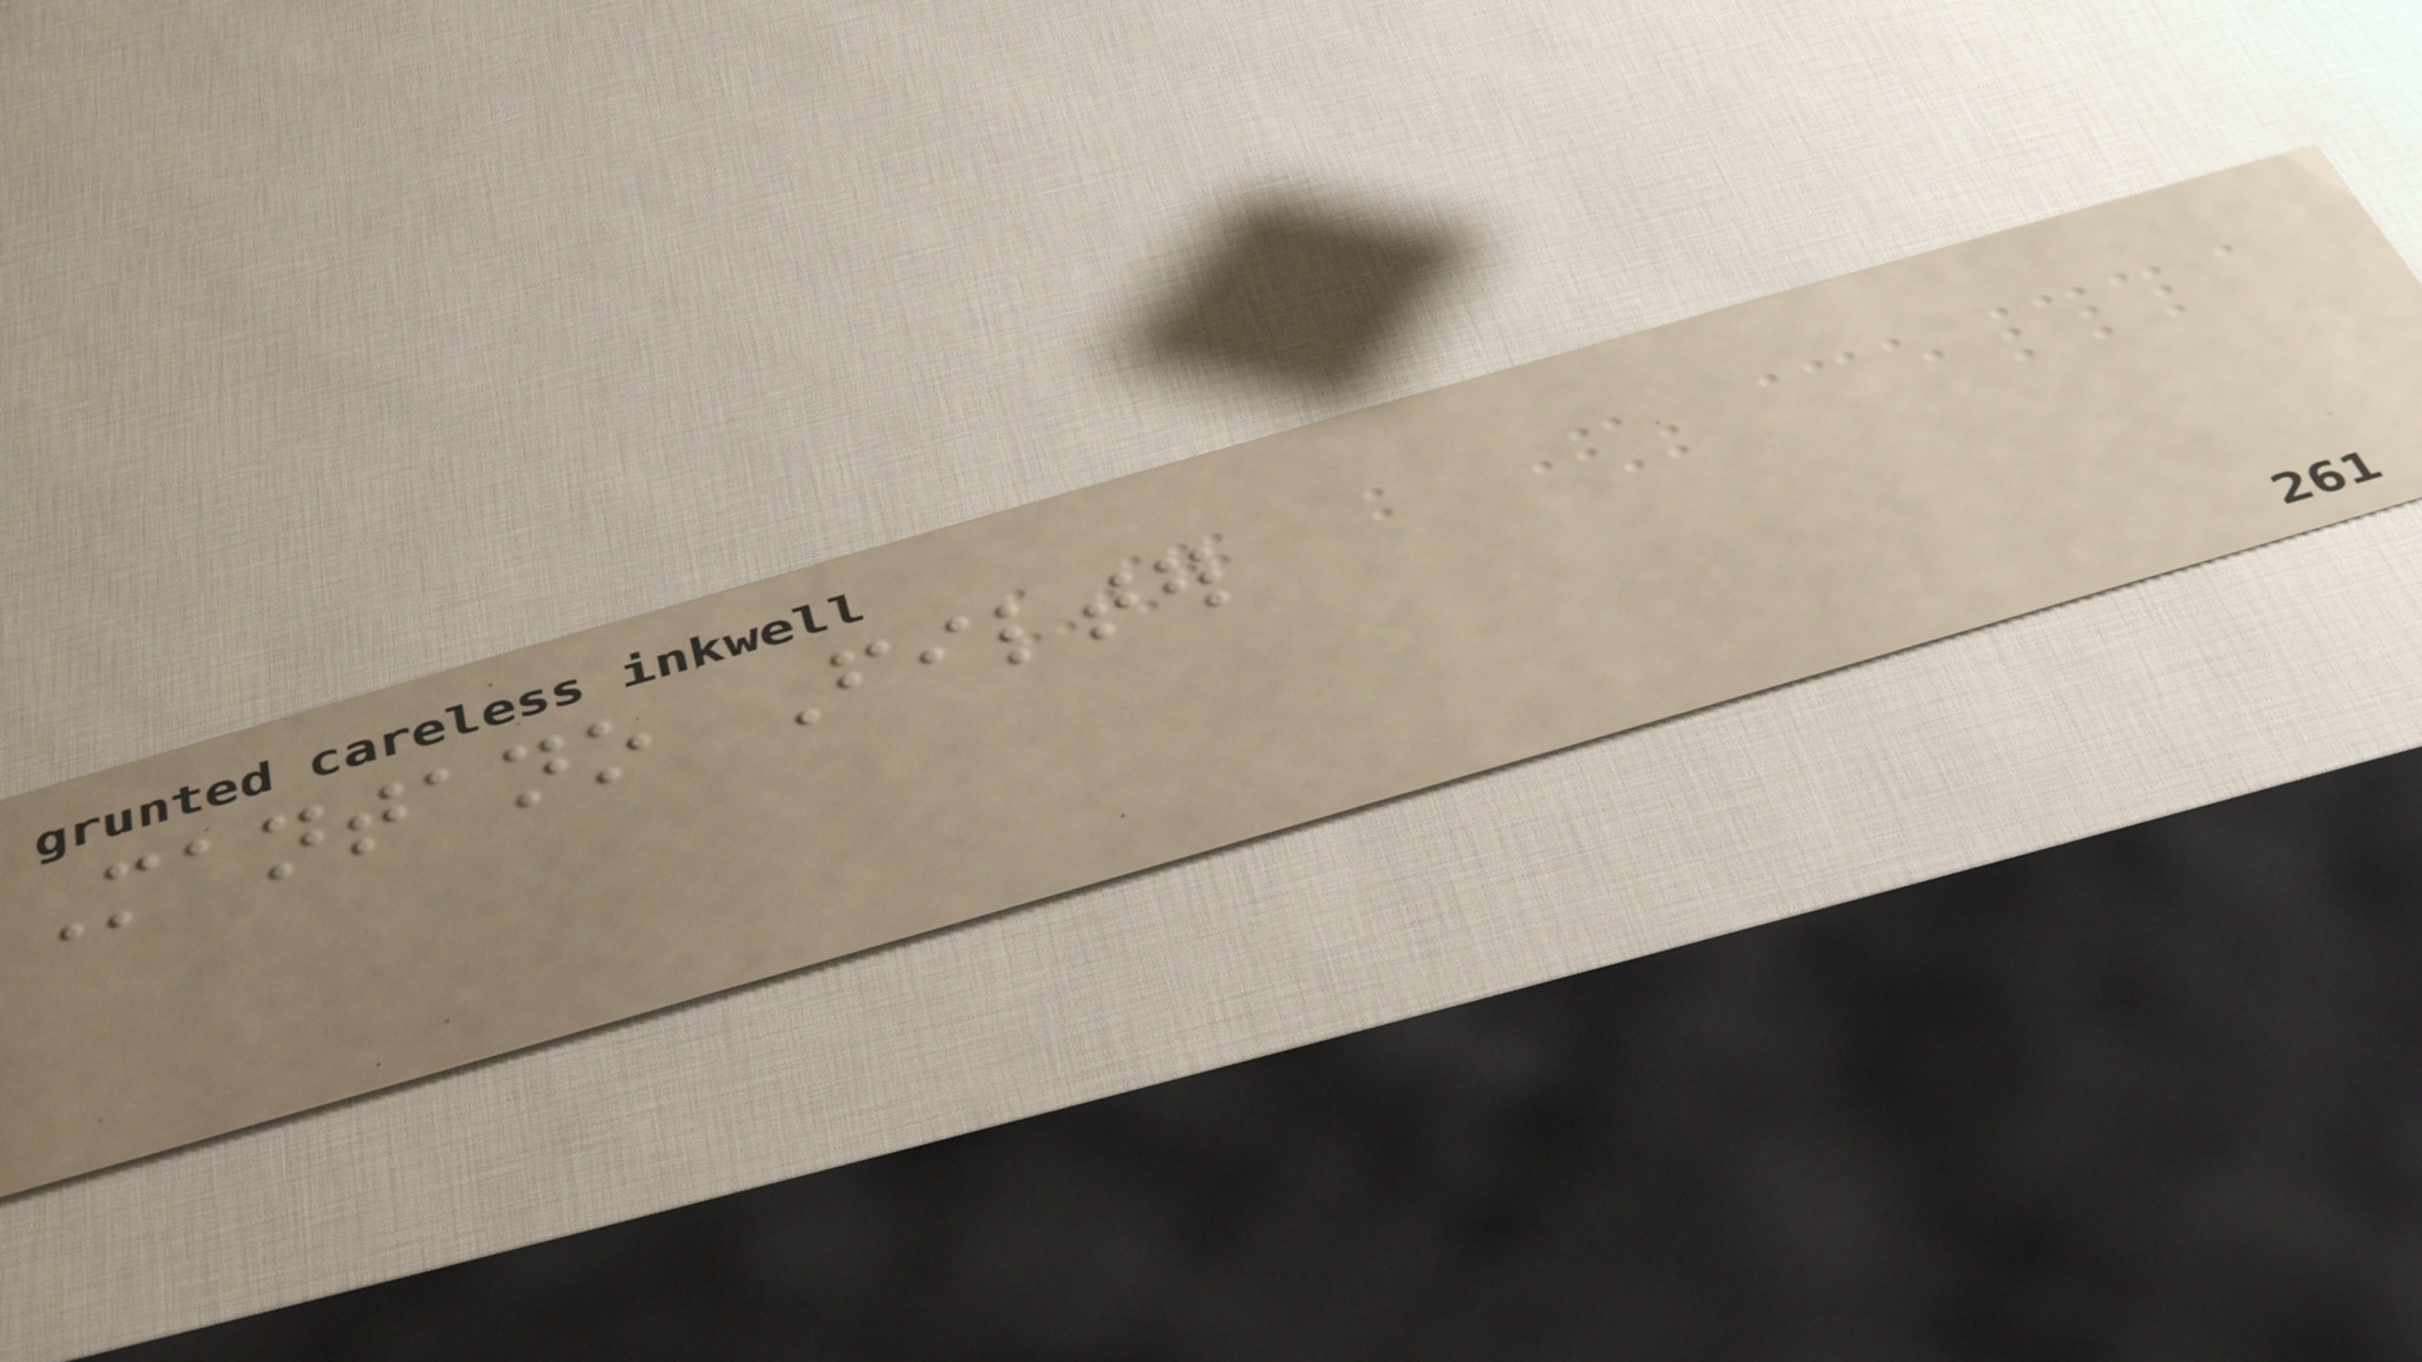Mantano Filter
